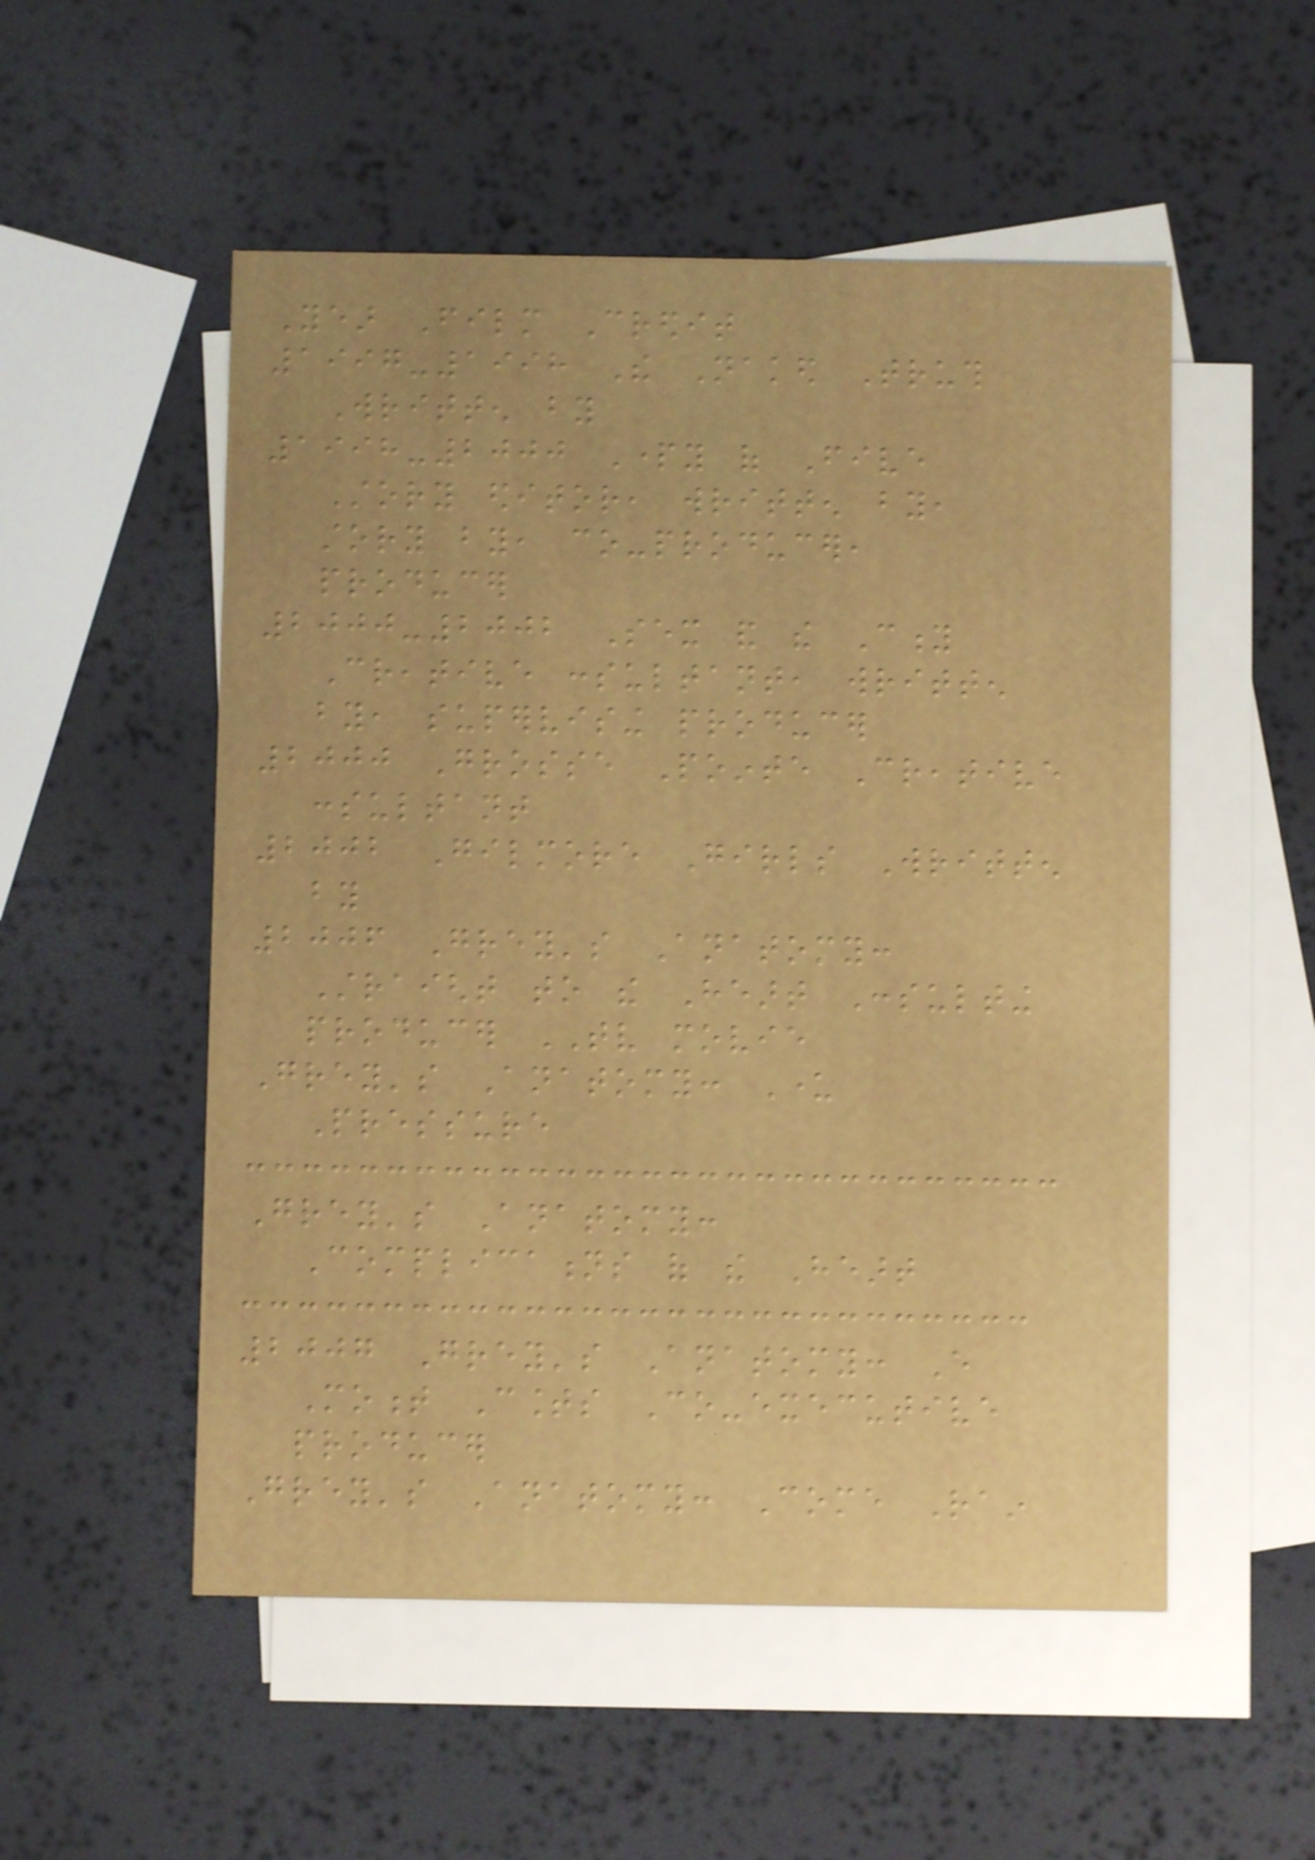Year Film Credit
1997-1998 The Naked Truth
Written by
1998-2000 Party of Five
Story editor, written by,
story by, co-producer,
producer
2000-2002 Sex and the City
Creative consultant, written
by, supervising producer
2000 Grosse Pointe Creative
consultant
2002 Gilmore Girls Written
by
2006 Grey's Anatomy:
Straight to the Heart Consulting
producer TV movie
Grey's Anatomy: Under
Pressure
Grey's Anatomy:
Complications of the Heart
2007 Grey's Anatomy: Every
Moment Counts Co-executive
producer
Grey's Anatomy: Come Rain
